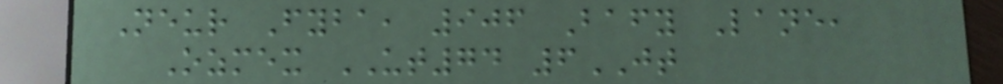Neur Fyba, 906 Bafy Lane,
Ozmex UT74 6JT
